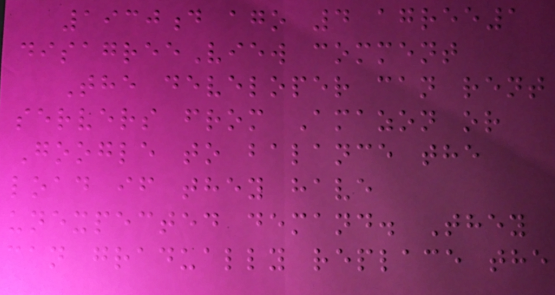1930d ago 4 agree1
disagreeView comment
The developer can rent
servers from Amazon or
Google to balance the
load if they have
unexpected demand. They
can gradually replace the
